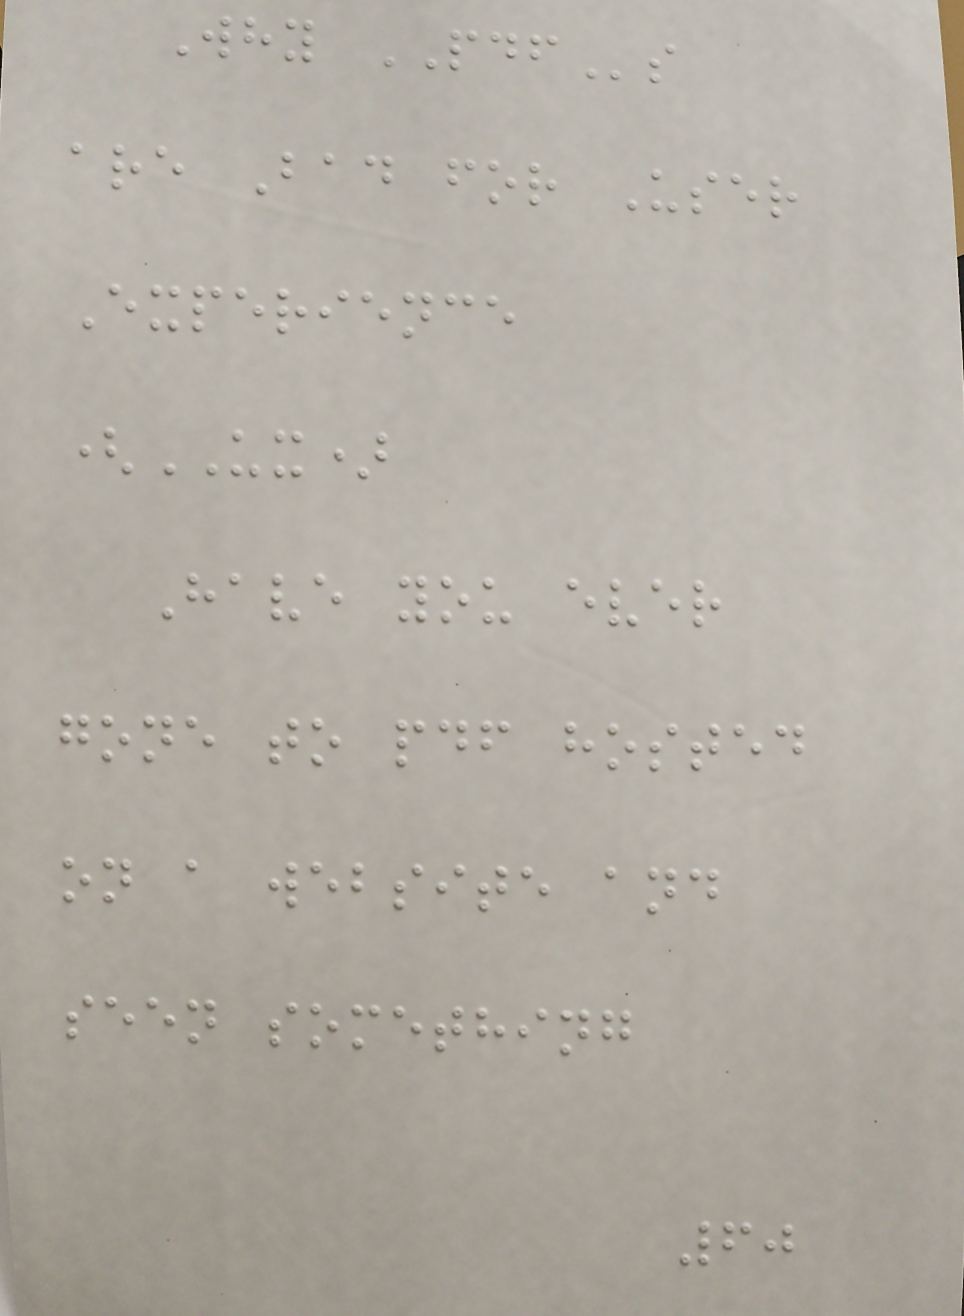Why PDFs
are Bad for User
Experience
(UX)
Have you ever
gone to pdf hosted
on a website and
seen something
60
